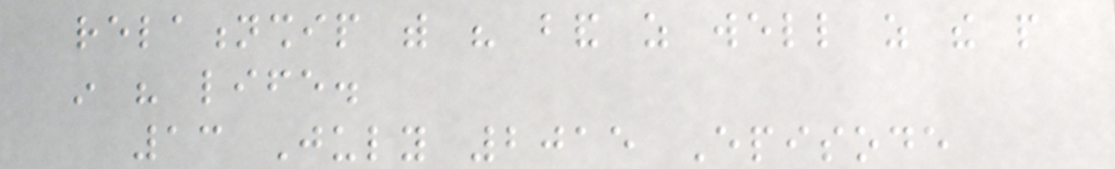relationship with his band as well as the people
in his life.
13 July 2015 Episode
